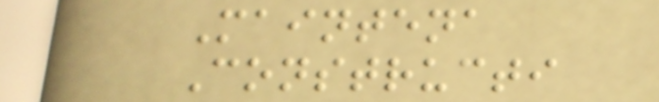Maintena
Constructi
